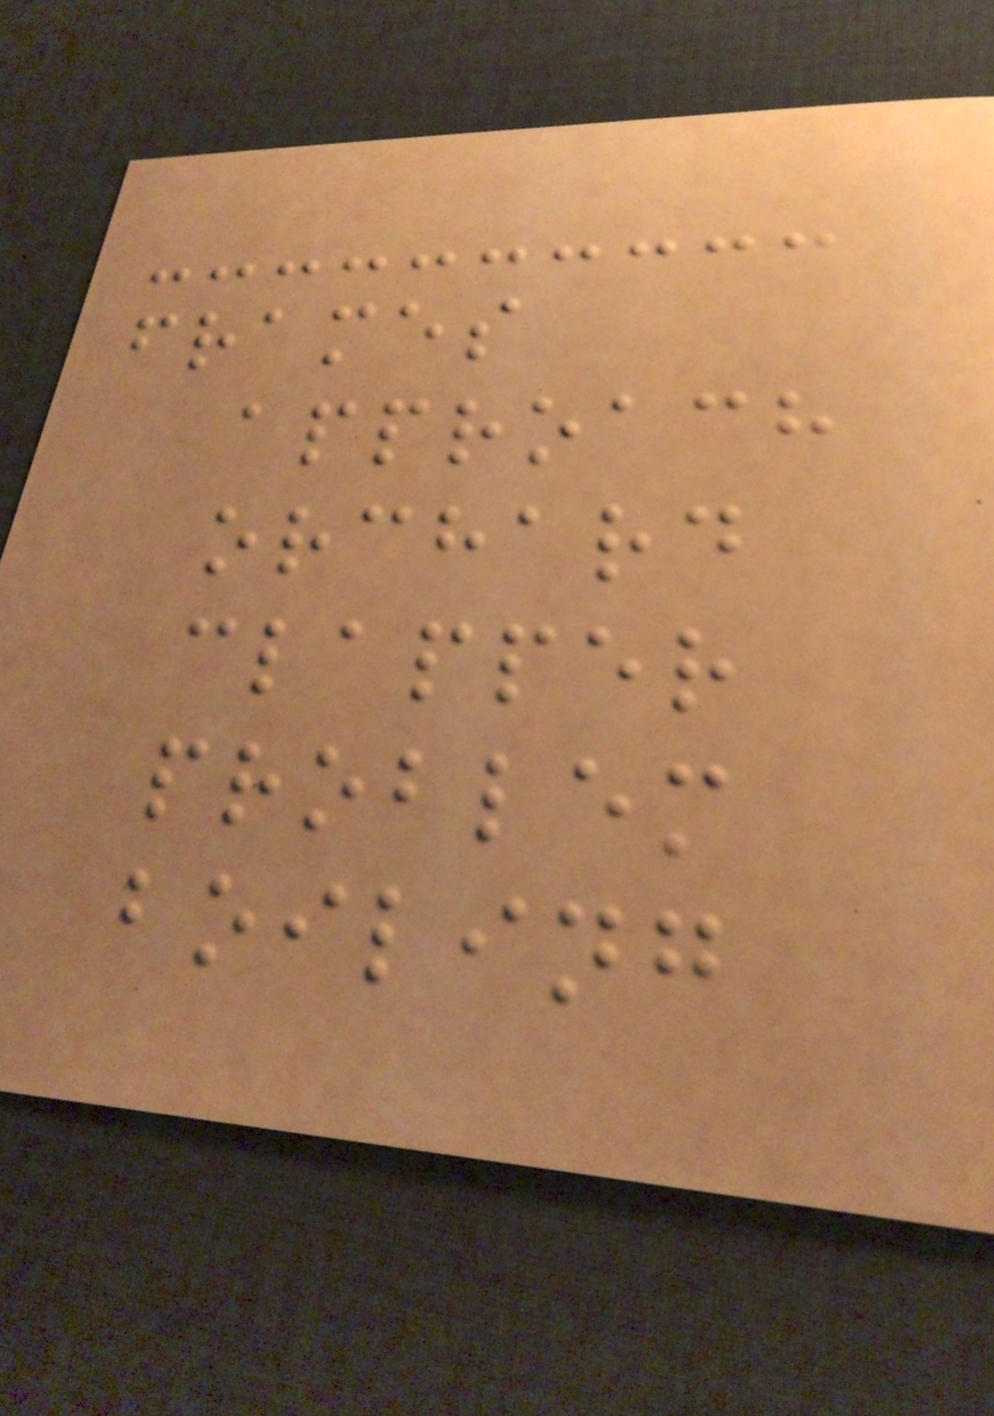frames
approach
orchard
clapper
problem
boiling
